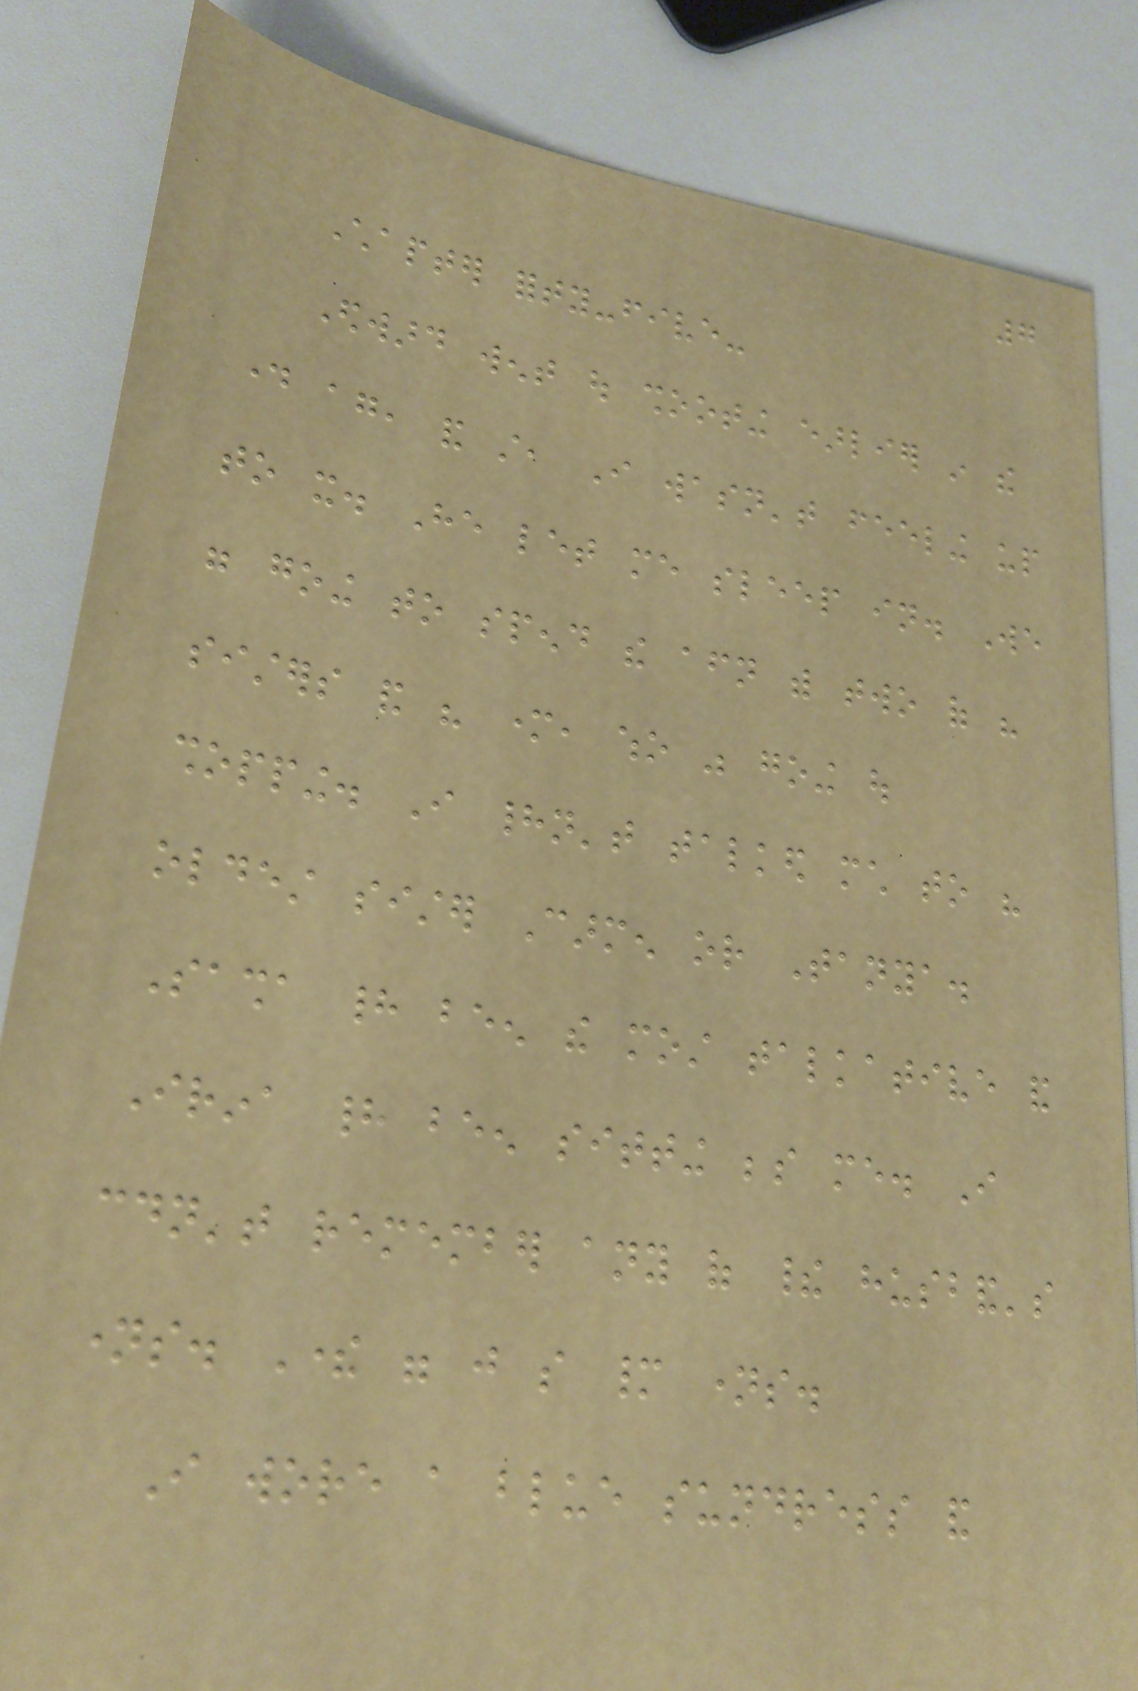7
Chapter forty-five-
Edward went out shooting earlier in the
day again, and still, I wasn't feeling up
to it. He let me sleep in. We
were going to spend the afternoon with two of his
sisters and his mother, who was going out
shopping. I hadn't talked much to his
oldest sister Carmen or Tanya.
Sasha had been the most talkative and
Irina had been sitting beside me. I
couldn't remember any of their husband's
names. There were just so many names.
I wore a blue sundress and
